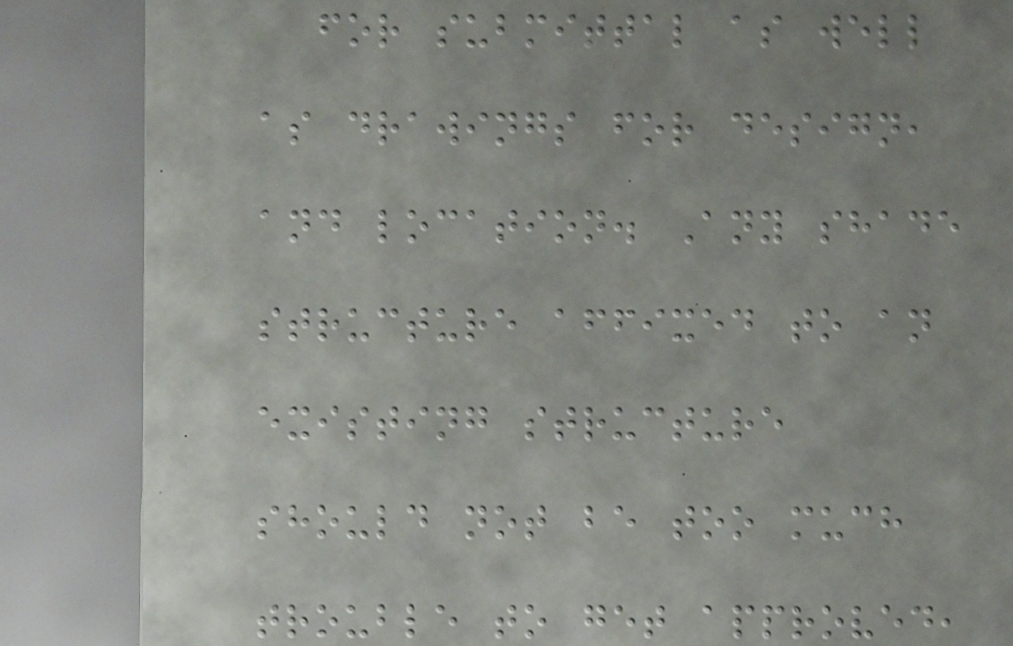for submittal as well
as drawings for design,
and location. Any shade
structure affixed to an
existing structure
should not be too much
trouble to get approved,
